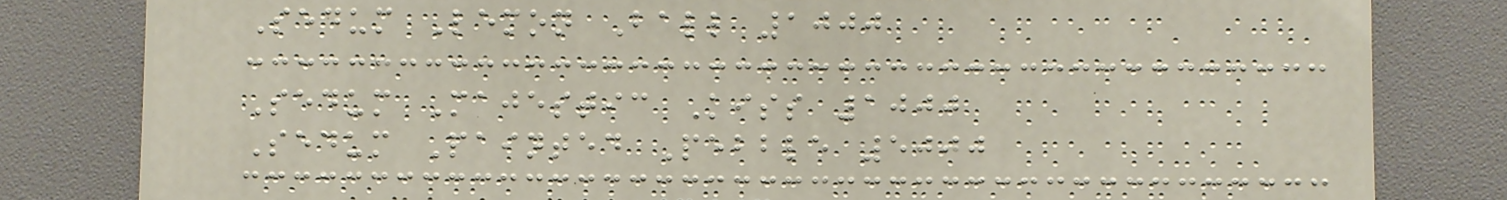Sedum Lemon Ball 1000
Sedum Majestic Kiss 1000
Sedum Painted Pebble 5000
